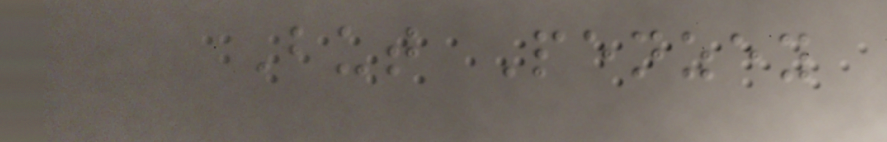But Penzey
